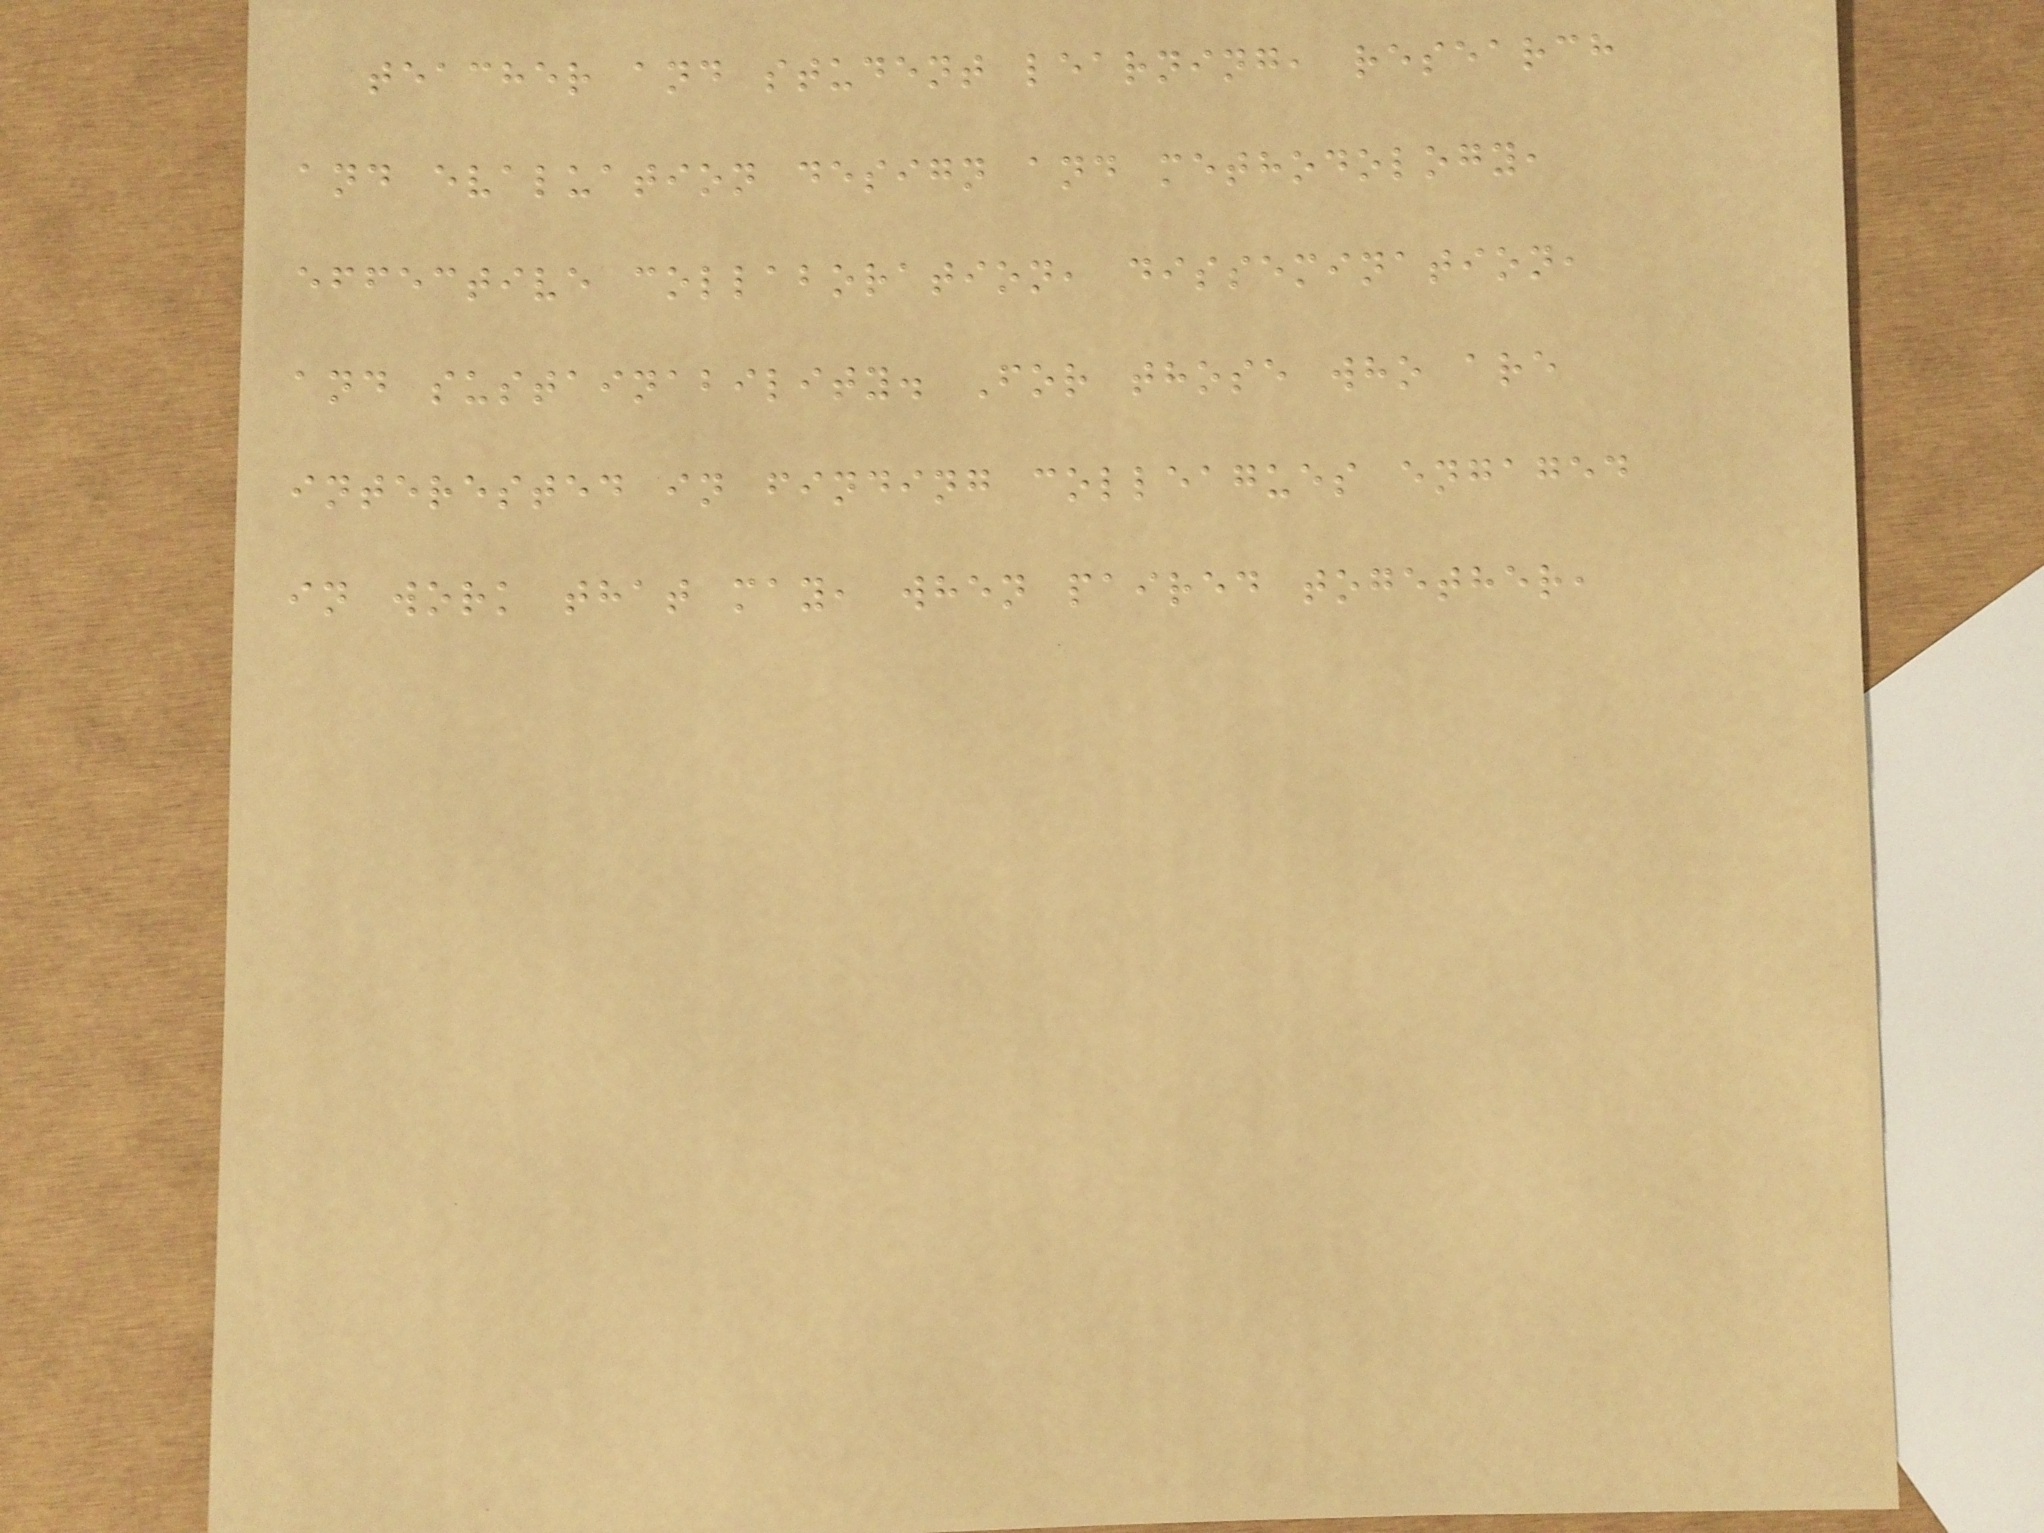teacher and student learning, research
and evaluation design and methodology,
effective collaboration, dissemination,
and sustainability. For those who are
interested in finding colleagues engaged
in work that may, when paired together,
